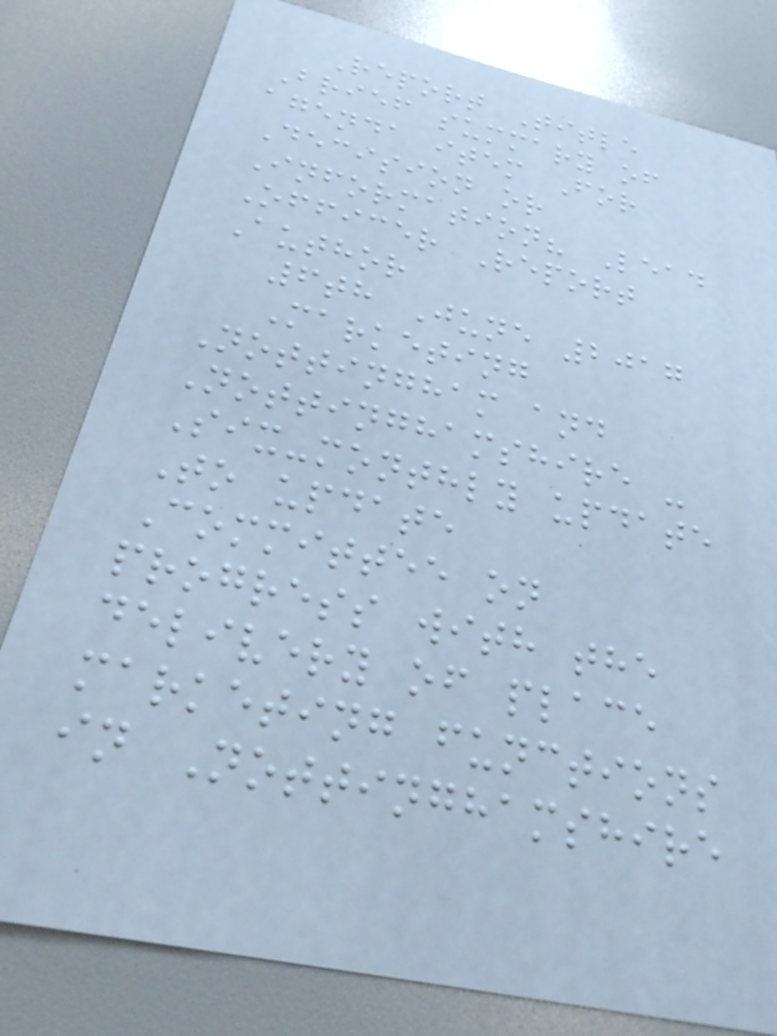Report Title
Brief summary of
agenda item For
Decision or
Information? Lead
Officer Report
Author
6th June 2017
Marketing
Nottingham and
Nottinghamshire -
Six-monthly update
To update
Committee on
progress with the
delivery of place
marketing functions
in Nottinghamshire
